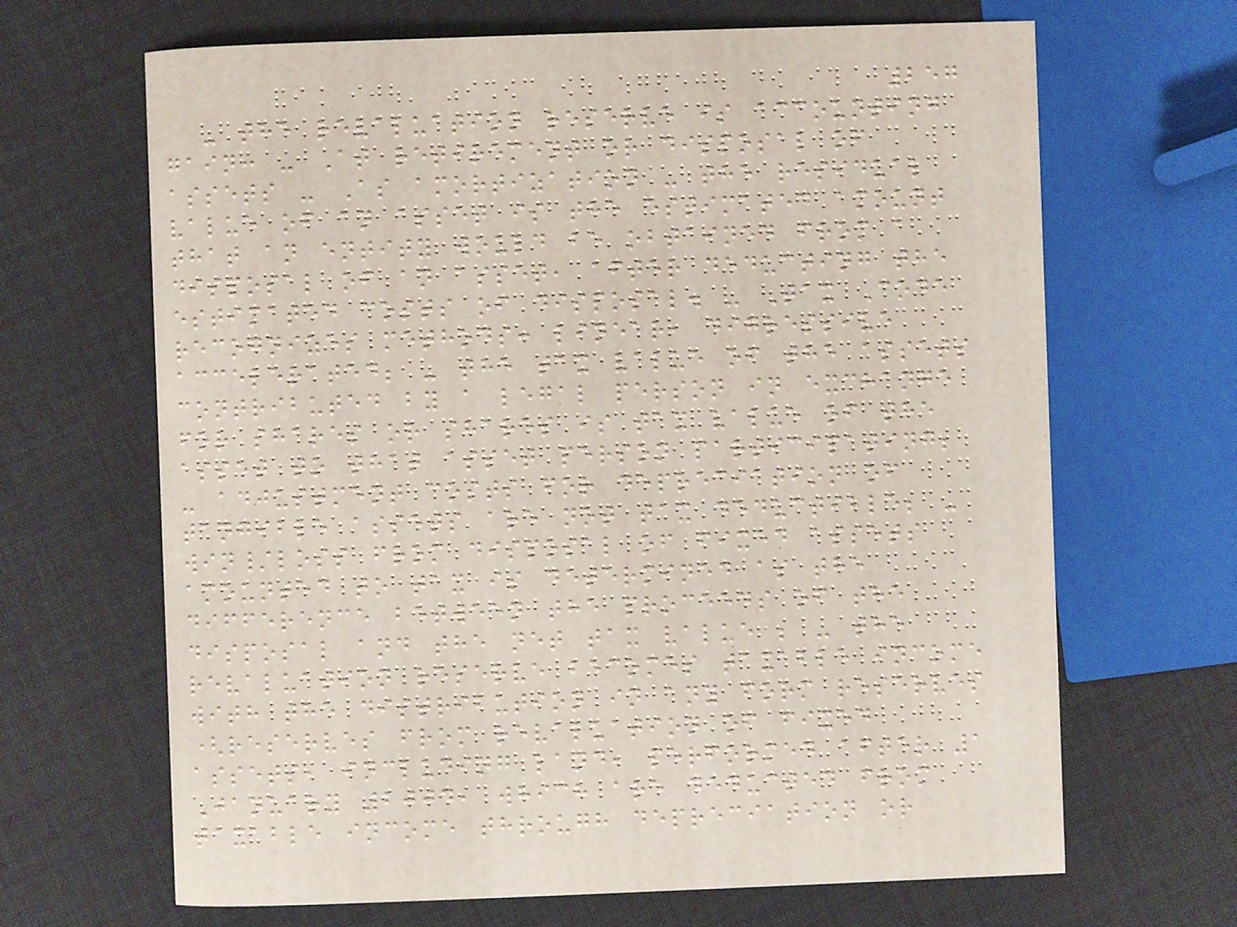257
- the revaluation reserve is accounting
gain: - At retirement or disposal of
assets - As amortization - the residual
value of an asset is the estimated amount
that an entity would be obtained from a
disposal of an asset, after deducting the
estimated costs of disposal. - Tax Code
recognizes methods: linear, digressive
accelerated; - the tax value of the assets
contributed by a legal person in exchange
for shares or shares is tax value of the
asset to that asset person participating;
- adjustment costs for depreciation of
tangible assets are not tax deductible; -
win/loss from disposal of fixed assets
amounted to tax is determined as the
difference between the proceeds of the
disposal and the net tax value ; - the
revaluation reserve becomes taxable income
with the distribution in any form reserves
(reserves from revaluation of fixed
assets, including land, performed after 1
January 2004, which are deducted from
taxable income through depreciation or
